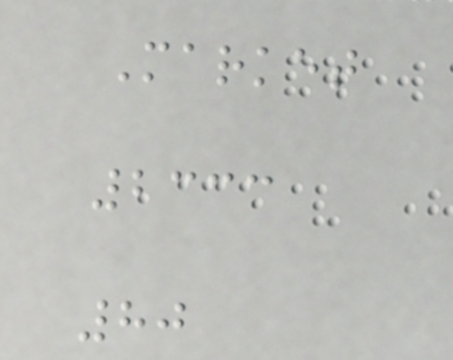Market
2333
80
